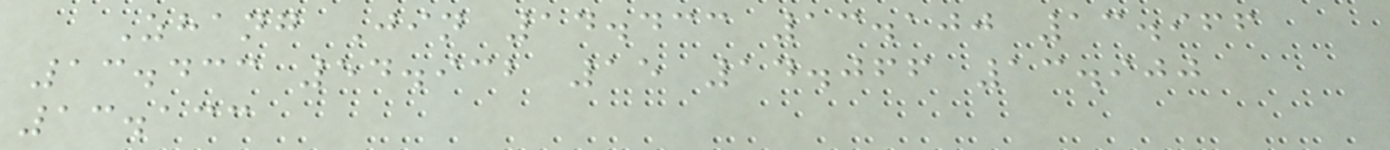Zhang Jin 14.433 13.100 13.966
13.433 54.932 15 14.066 13.900
13.133
